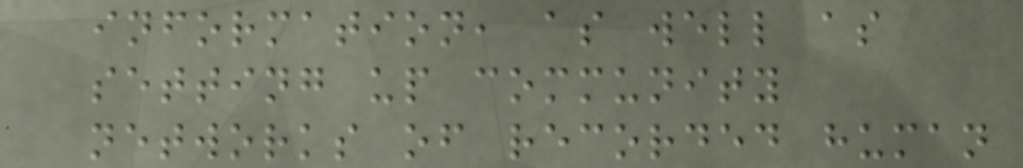information, as well as
setting up community
networks of recorded human
